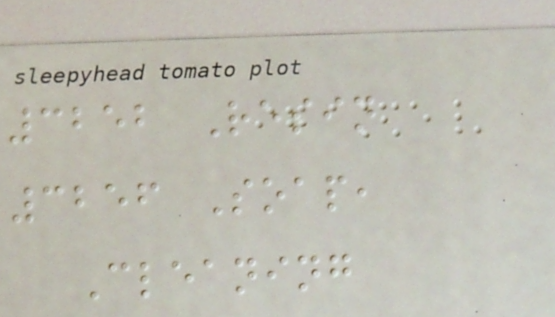3252 Resin
3256 Soap,
Cleaning
